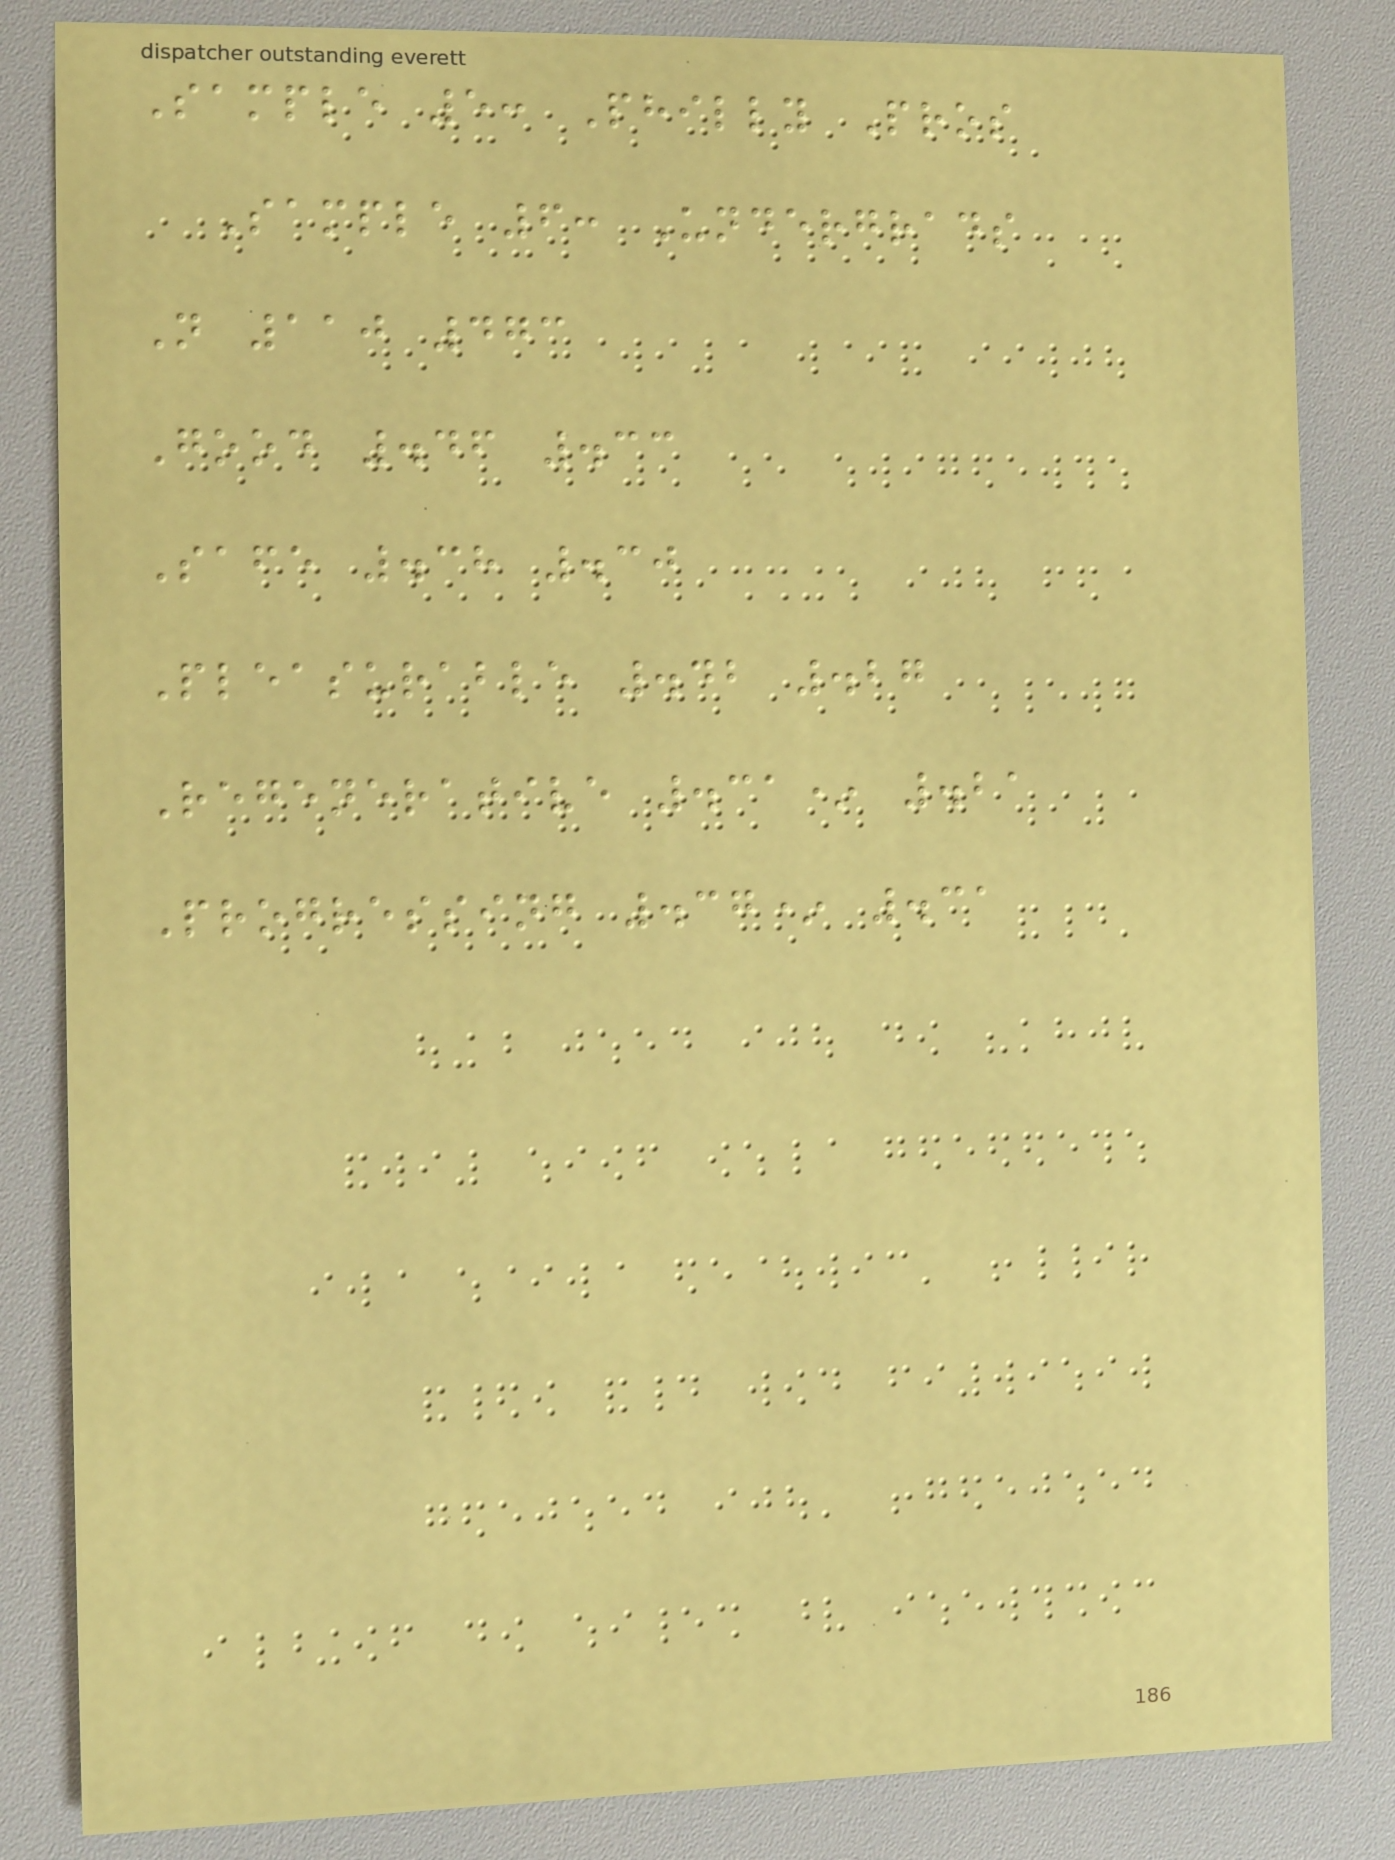Sample 5: Philly Pros
Sample 6: Undergrads
N 110 473
Good .46 .33
Safe .38 .30
Pleasurable .42 .27
Regenerative .31* .21
Progressing .37* .31
